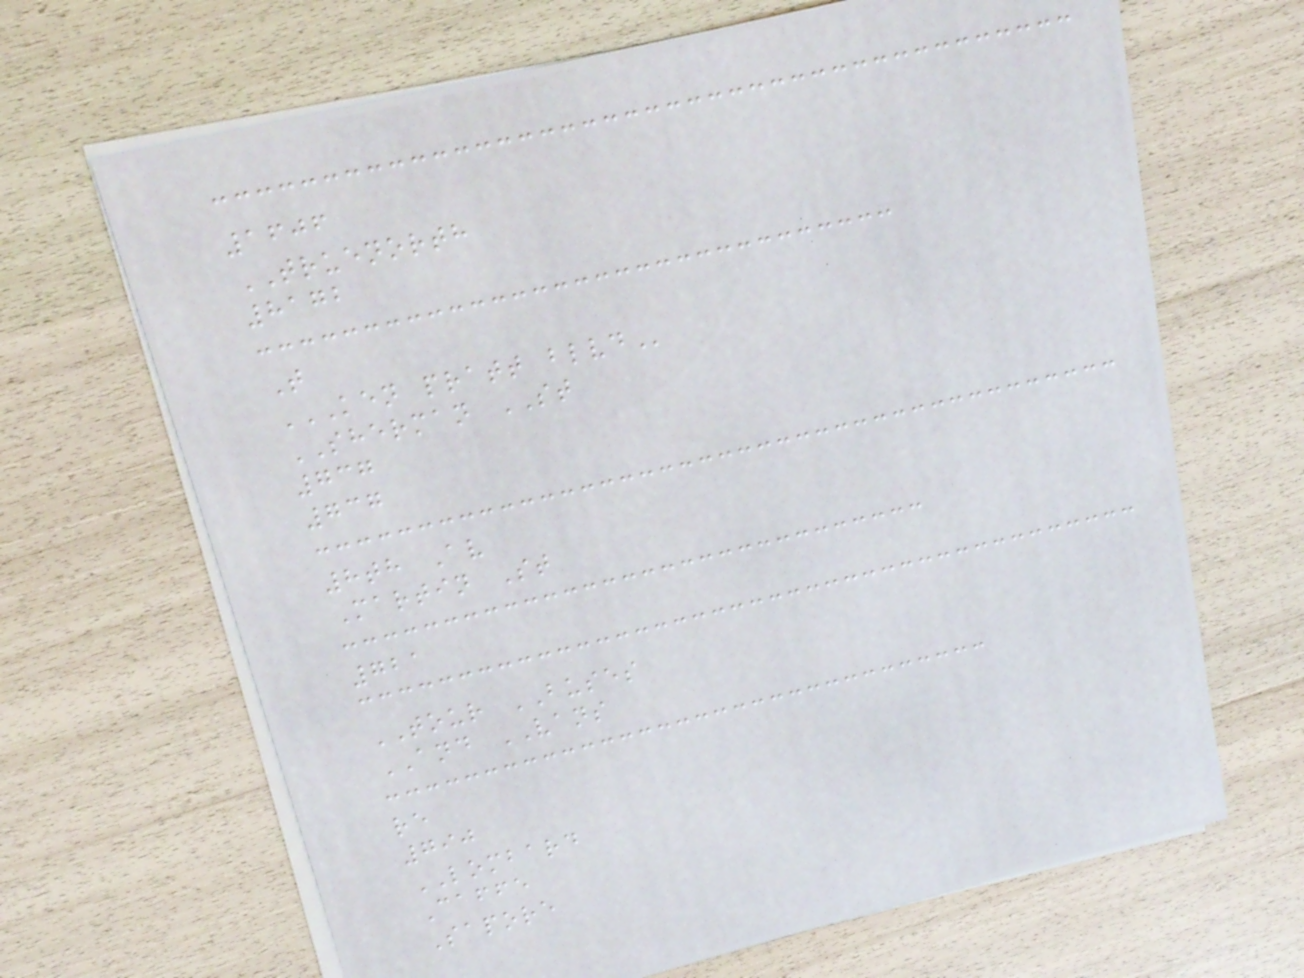1606
TRUENORTH
8172
T
KEN PRATT BLVD
SHERMAN ST
737
737
8th Av
Martin St
721
TOUR BUSES
AND VANS
re
790
LOMBARD
Caffe
Sapore
